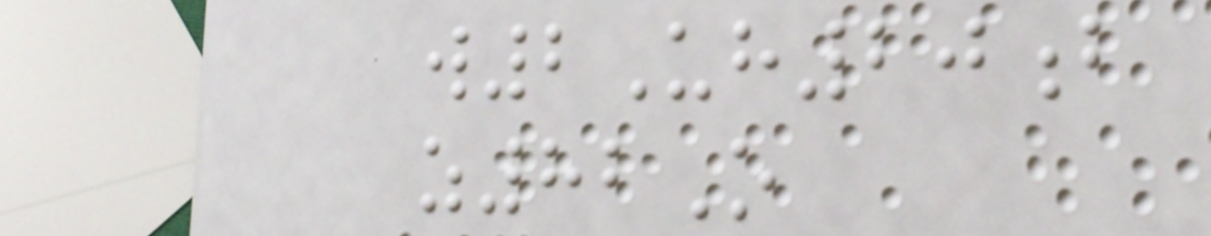w2Uh20b
z82O
